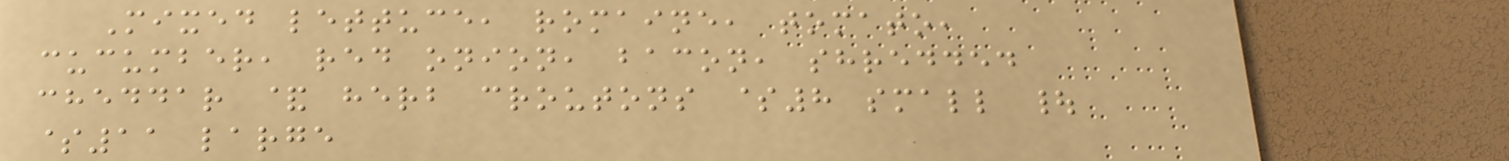Mixed lettuce, romaine, tomato,
cucumber, red onion, bacon, shredded
cheddar & herb croutons $8 small |
$11 large
